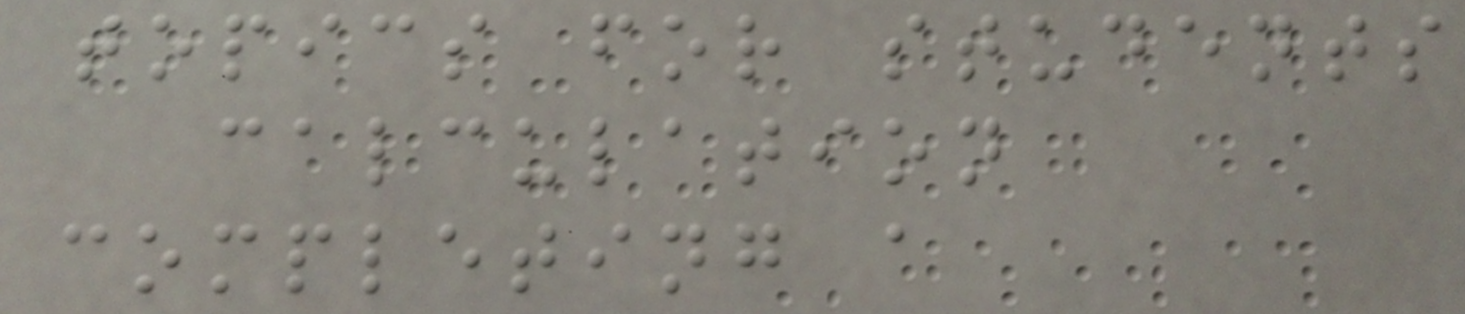topics for students
calculation
completing a
